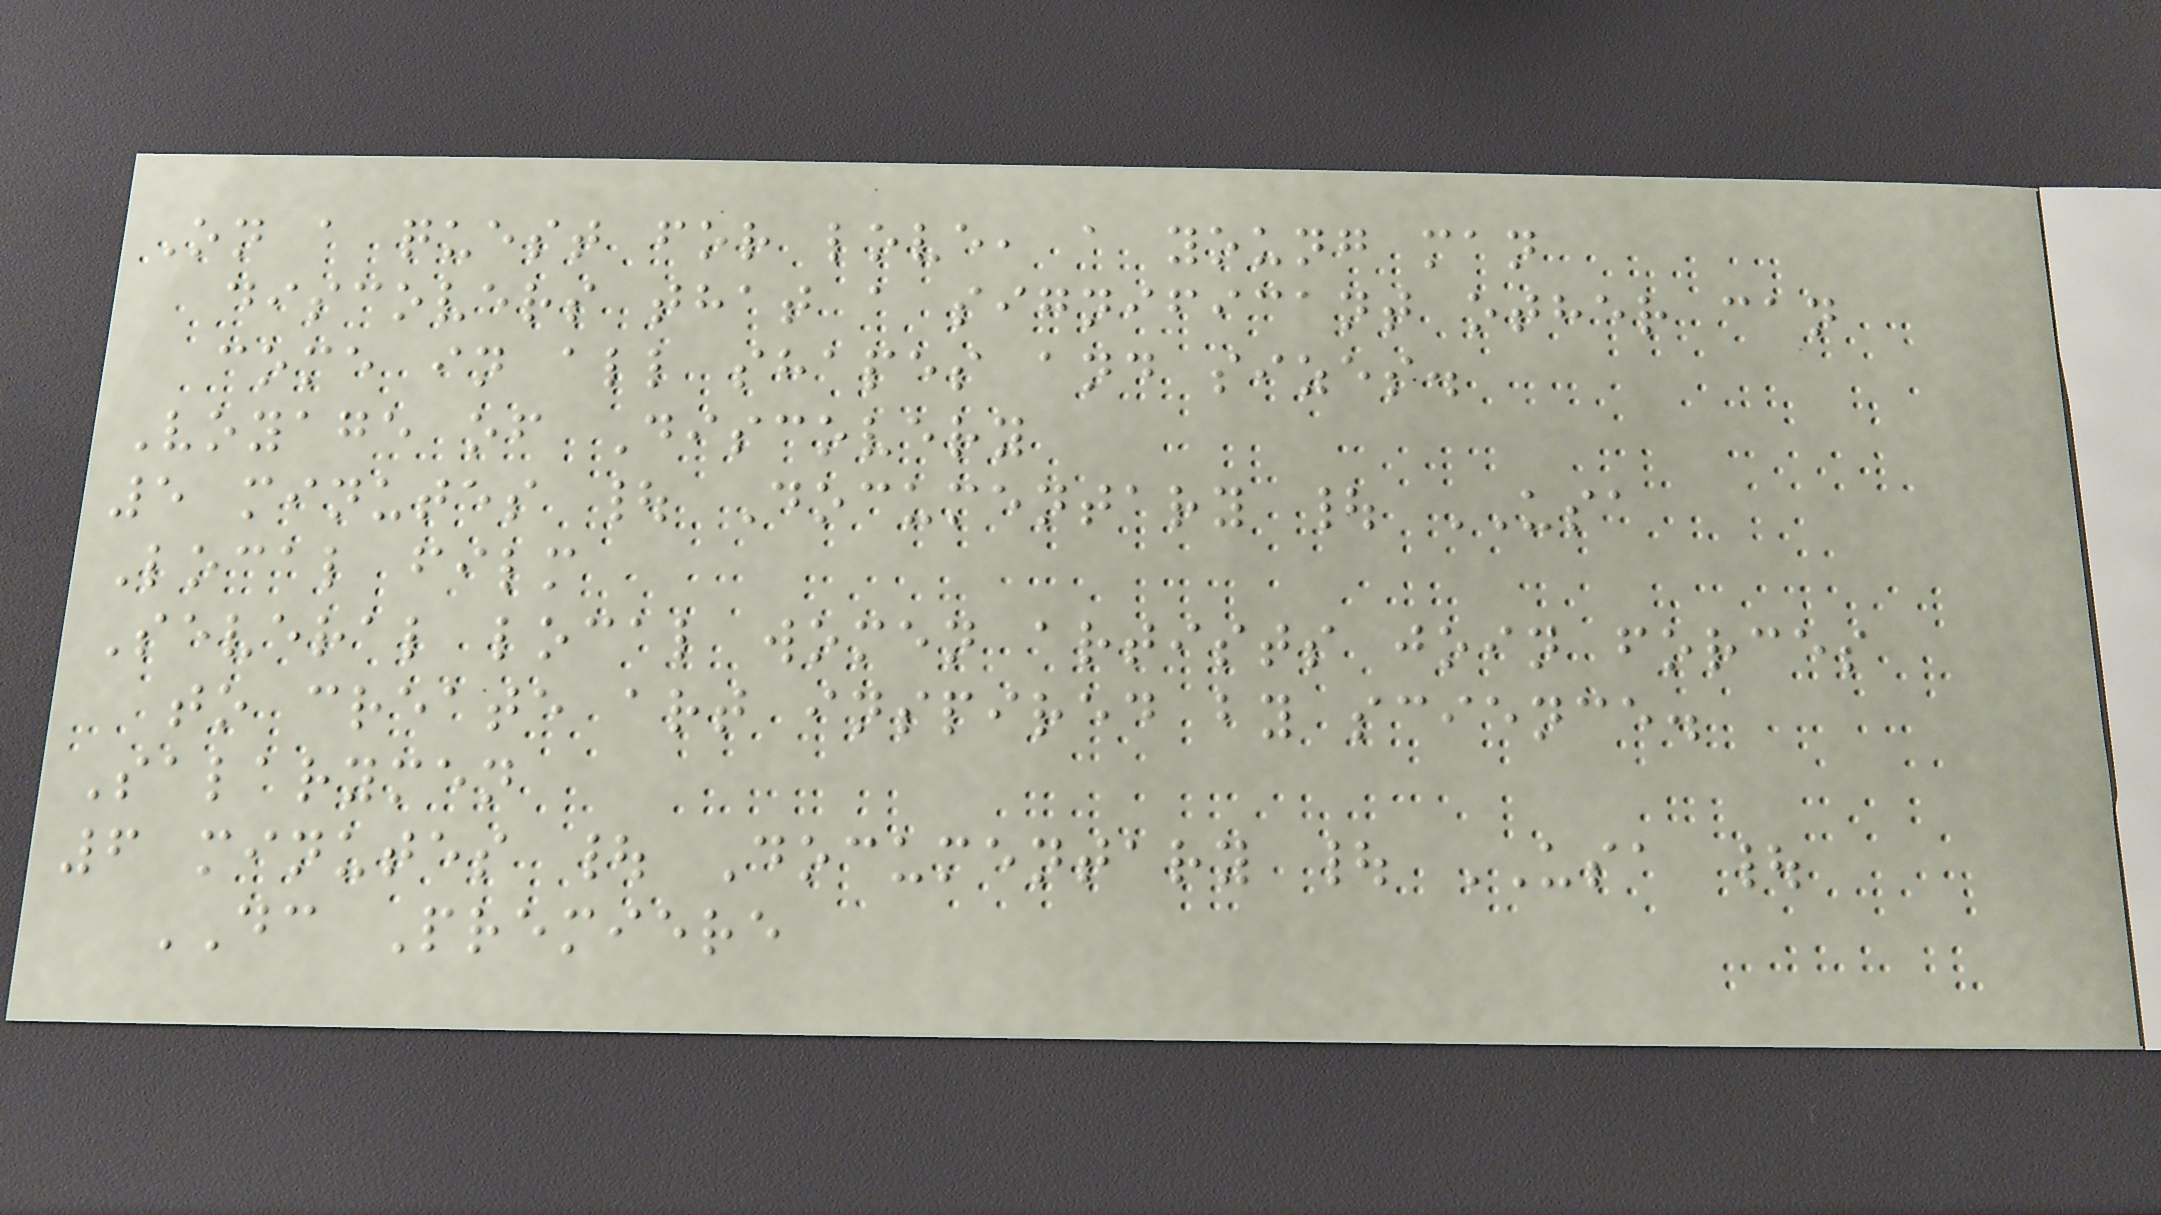On a quest for love, a young man
discovers that a significant other can
come in all shapes and sizes.
Voyage of Discovery
5 minutes | Documentary | USA
Local film
Several local women artists join forces
to create art inspired by science.
Salarymen
6 minutes | Documentary | USA |
DC Premiere
